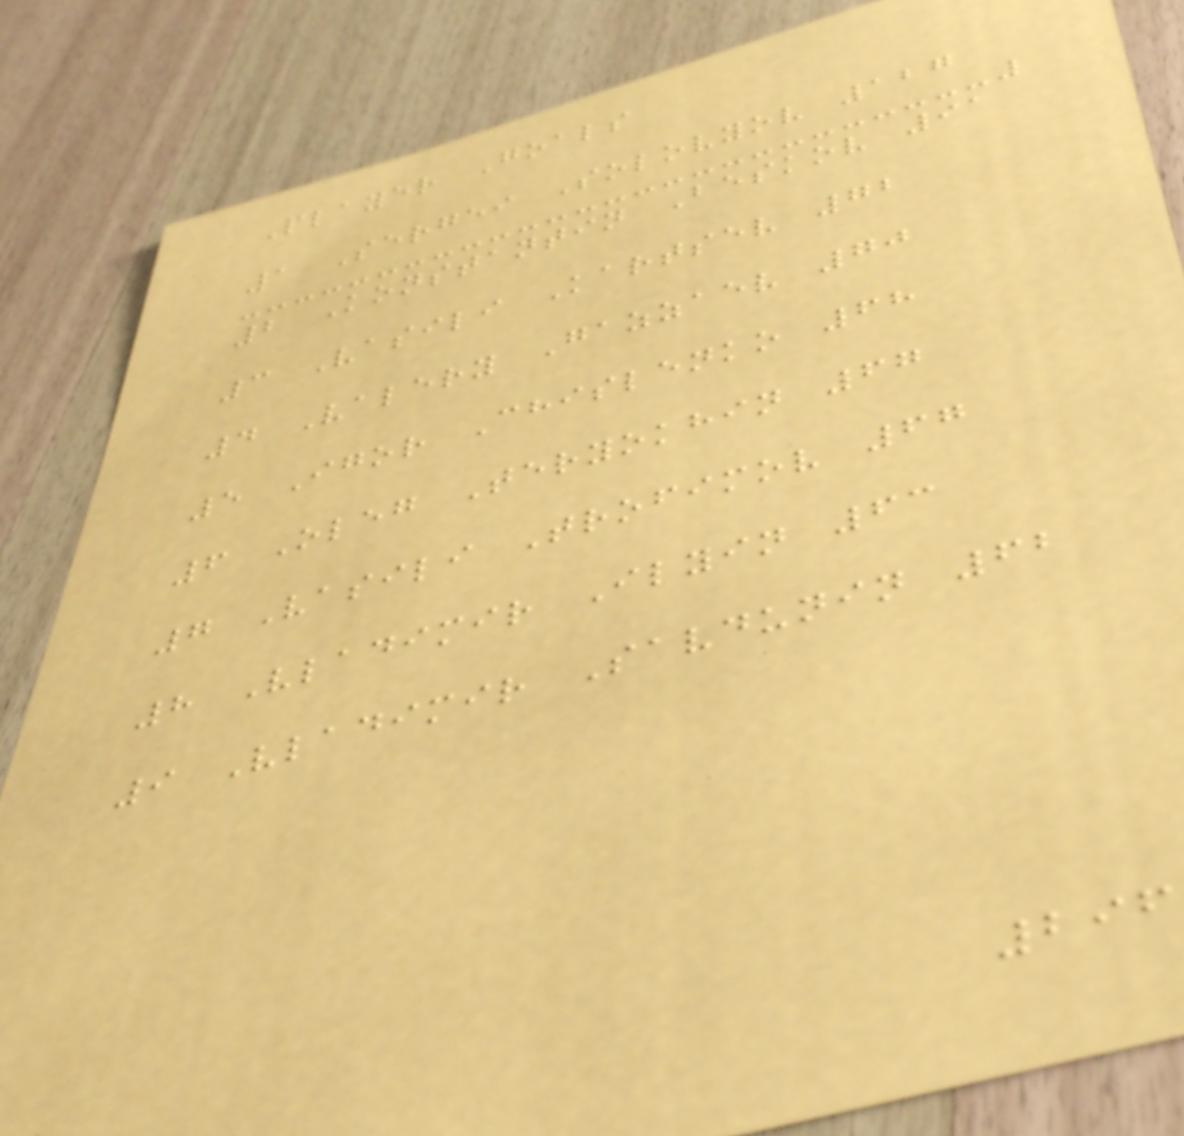Player Goals
1 Sergei Solovyov 127
2 Konstantin Beskov 91
3 Vasili Kartsev 72
4 Valery Gazzaev 70
5 Igor Chislenko 68
6 Oleg Teryokhin 67
7 Vasili Trofimov 67
8 Vladimir Ilyin 63
9 Vladimir Savdunin 62
296
